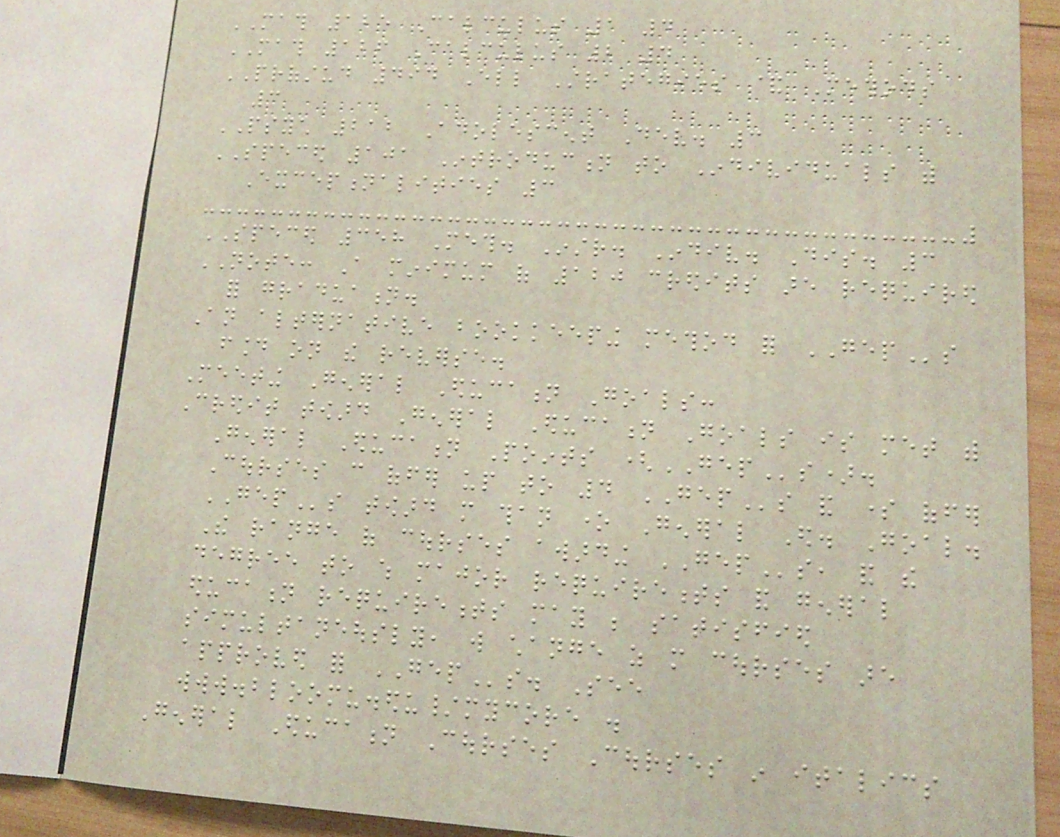MATH 125 Calculus 1 4
MATH 126 Calculus 2 4
PROFSTUD 494 Ell Strategies & Methods
3
PSYCH 212 Adolescent Dev. 3
SPECED 101 Introduction to Individuals with
Exceptionalities 3
SPECED 358 Meth. Instr. Indiv. Dis. 3
NOTE: A minimum of 120 credits are required
for graduation.
An alternative bookkeeping method for GEPs
found on the reverse.
Meeting General Education Goals:
Credit toward General Education Goals is met with
General Education Points (GEPs).
Courses can offer up to 4 GEPs and some offer
GEPs toward more than one General Ed. Goal.
The range of courses awarding GEPs, and the
degree to which major requirements and general
education requirements may be satisfied
simultaneously, will change as more courses are
approved for GEPs. See
www.bloomu.edu/mycore .
General Education Courses Courses in italics
